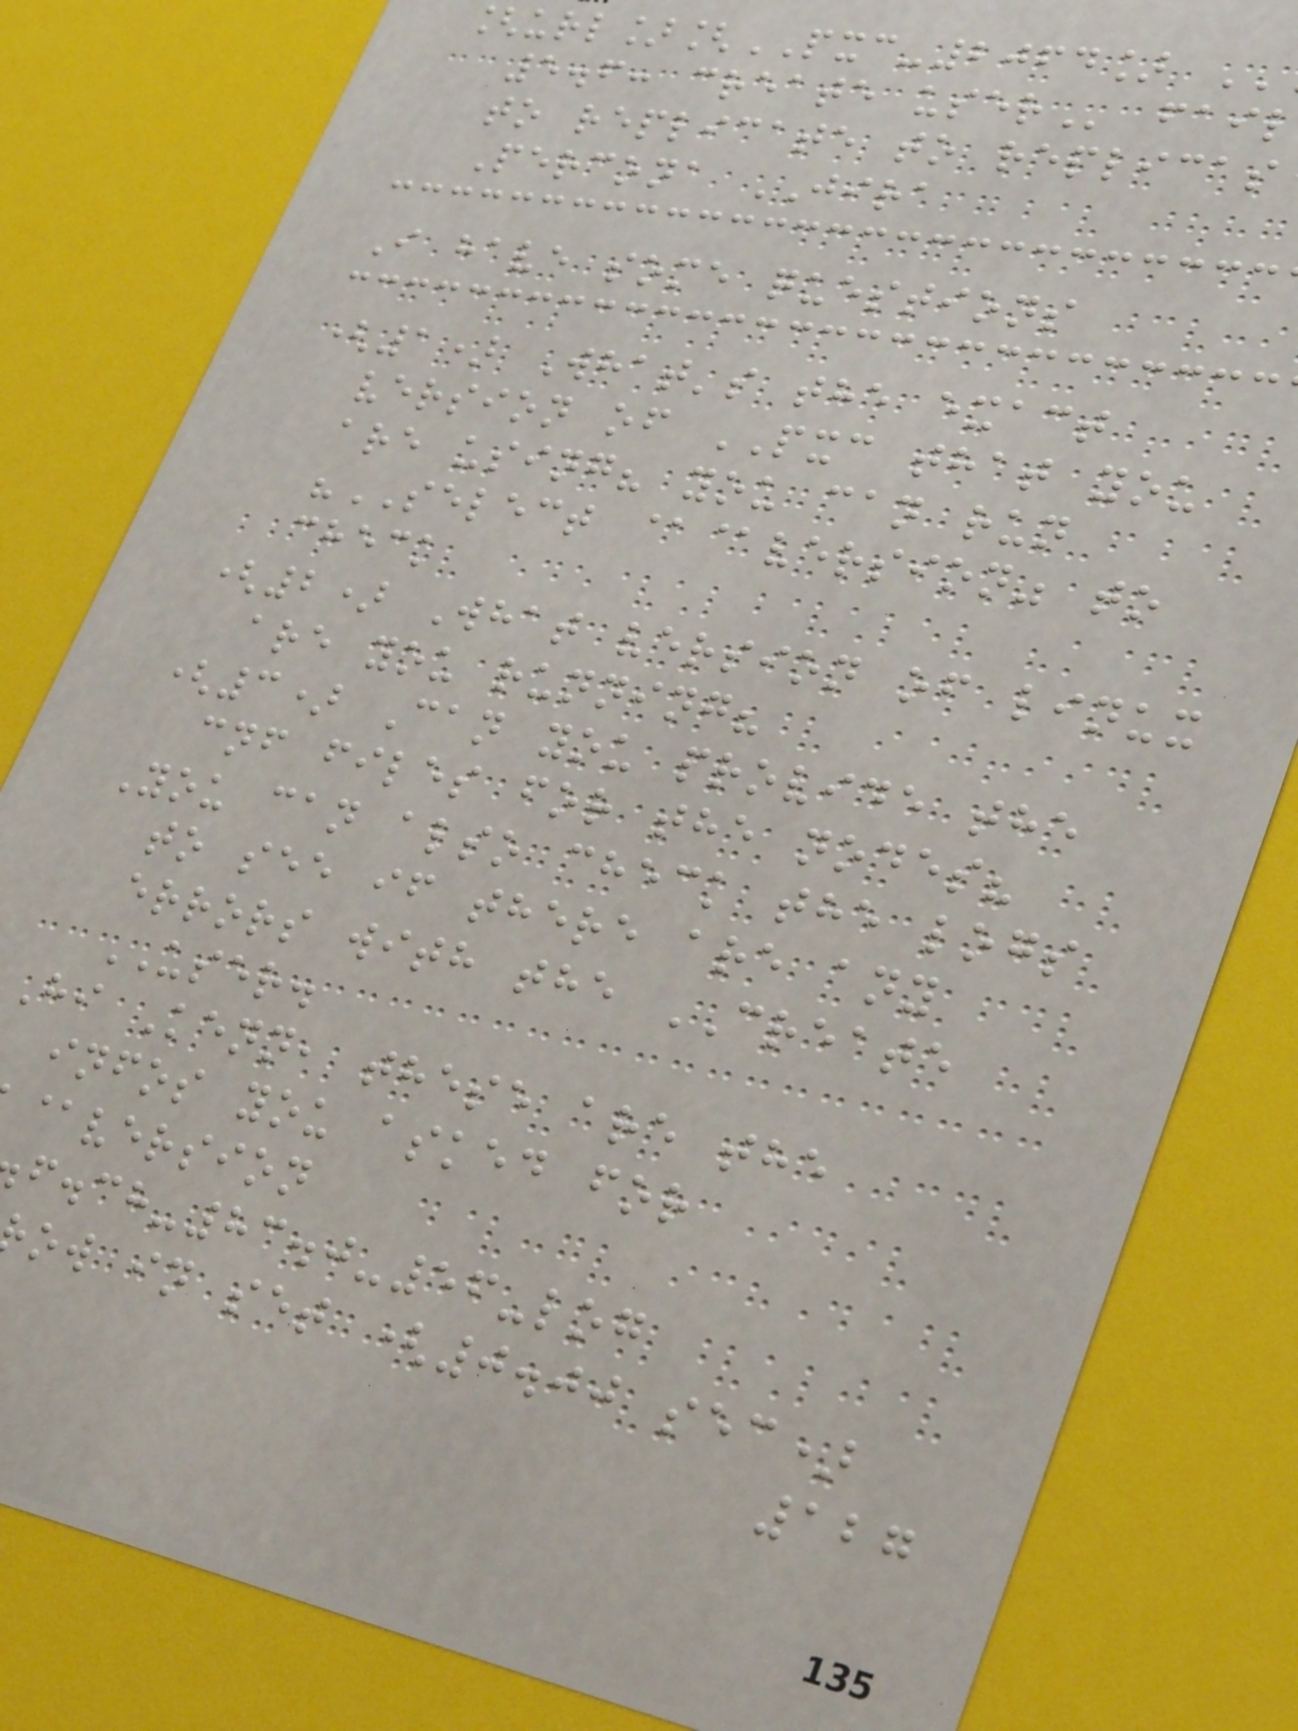[url][PXC-2064]
5.6: create
to replicate to replicas
Percona JIRA
I have some questions
(1) What's the exact
version of PXC that you
are using? you can run
"SELECT @@version" to
check
(2) What version of linux
are you running?
(3) Can you provide the
cnf files for the nodes?
You can also check the logs
to see if there are any
errors with the CREATE
USER.
Hi Kenn, these are the
infos you asked for
@version
-83.0-56-log
ow in set (0.00 sec)
127
